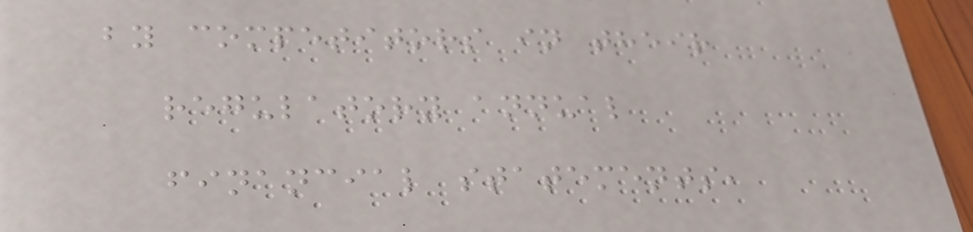by competitors in their
regulatory annual
financial statements,
